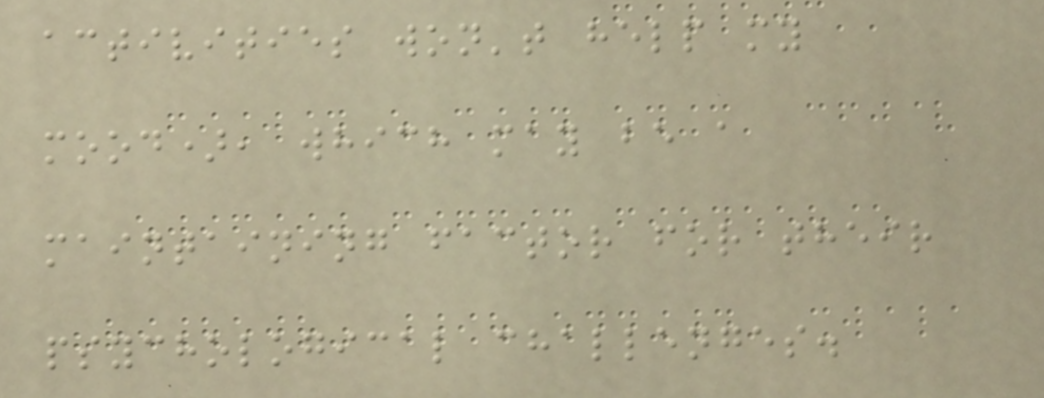activities won't help my
mood), which may be a
maintaining factor for their
psychological challenges.
